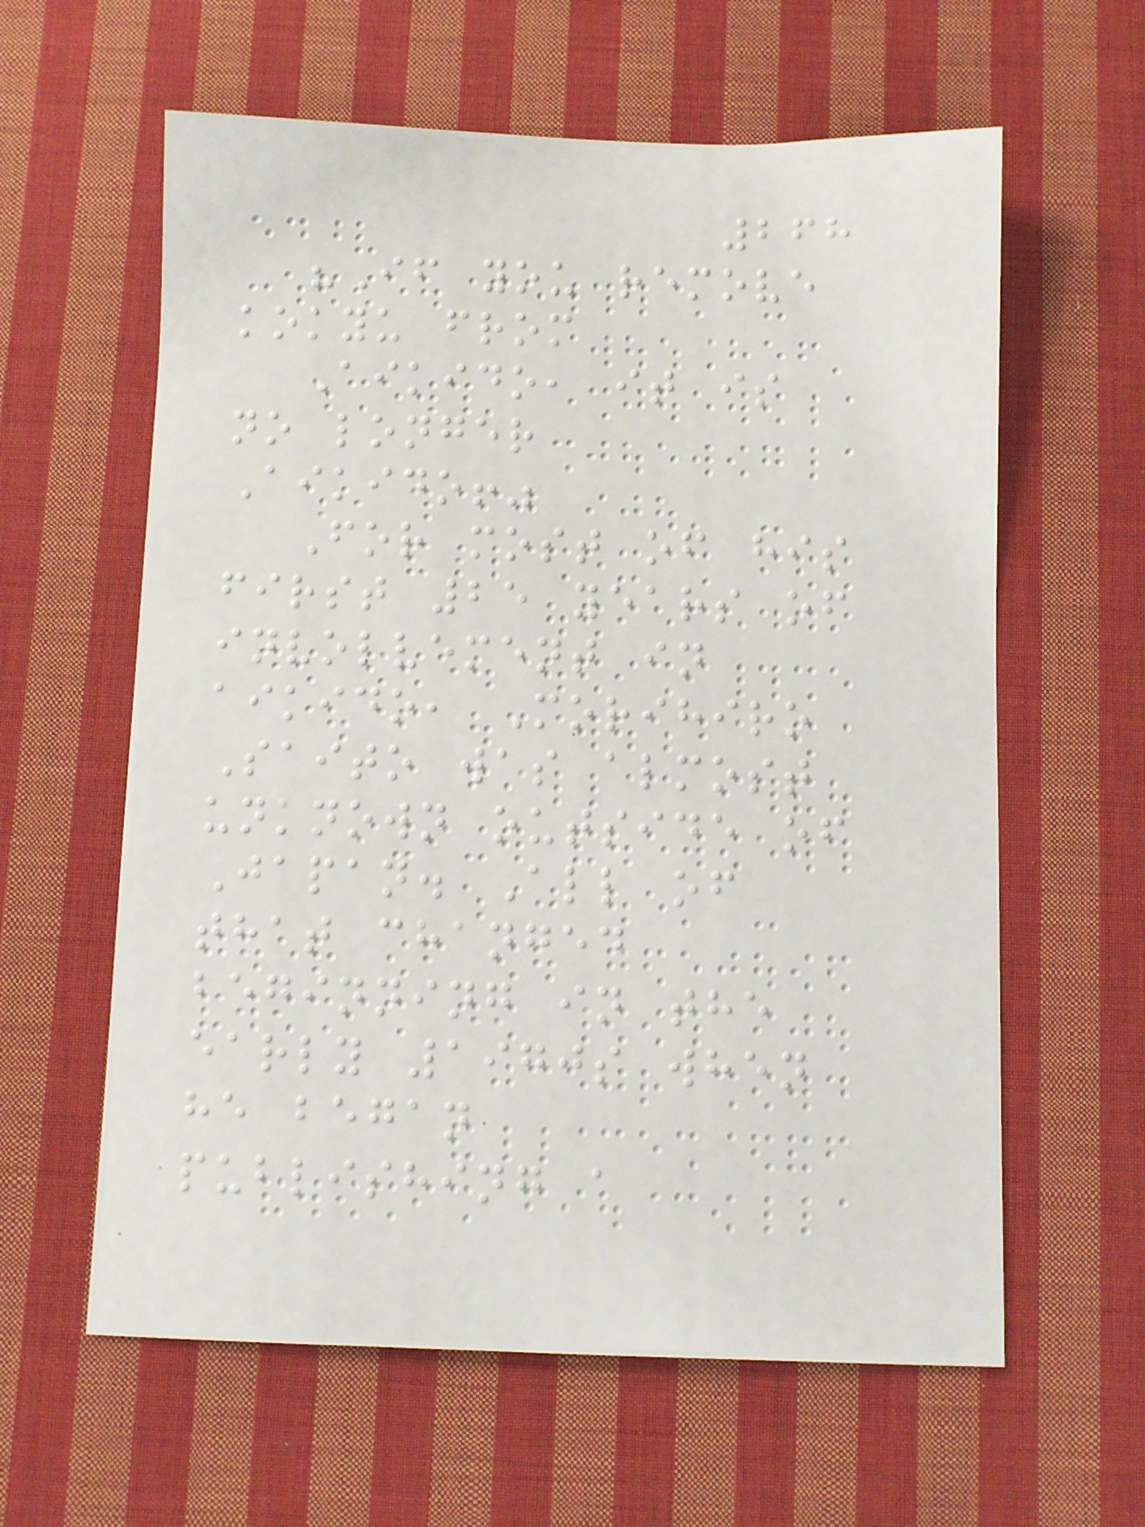268
"If you remove
kokyu from
Aikido, it is
no longer
Aikido!"
For most of his
first 25 years of
involvement in
aikido, Morihiro
Saito was almost
unknown outside of
Japan. All of
that changed
beginning in the
early 1970s when
he began
publishing a
